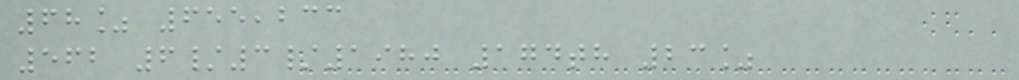68% 655,233
562 6/3/1980 174th 23%
